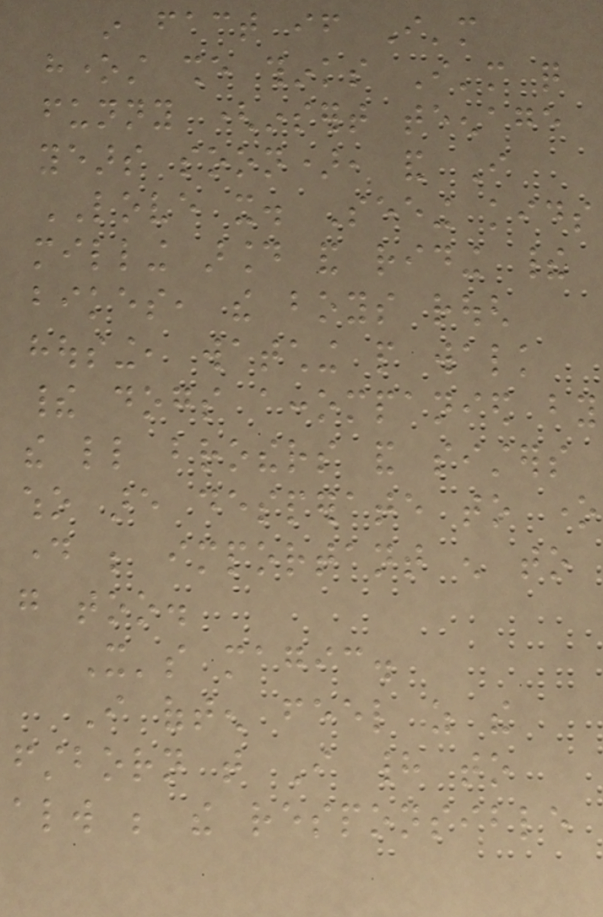in fact if I'm
honest she thinks I'm quite
funny (insert teenage
years soon), and I
LOVE it. Seeing kids
milling around and riding their
bikes, the boys rough
housing, watching people walk
their dogs accompanied by
the little brothers and sisters
who are desperate to one
day be important enough to
go too.
It's magic.
I often feel as the
firstborn that I had to
always be the responsible
